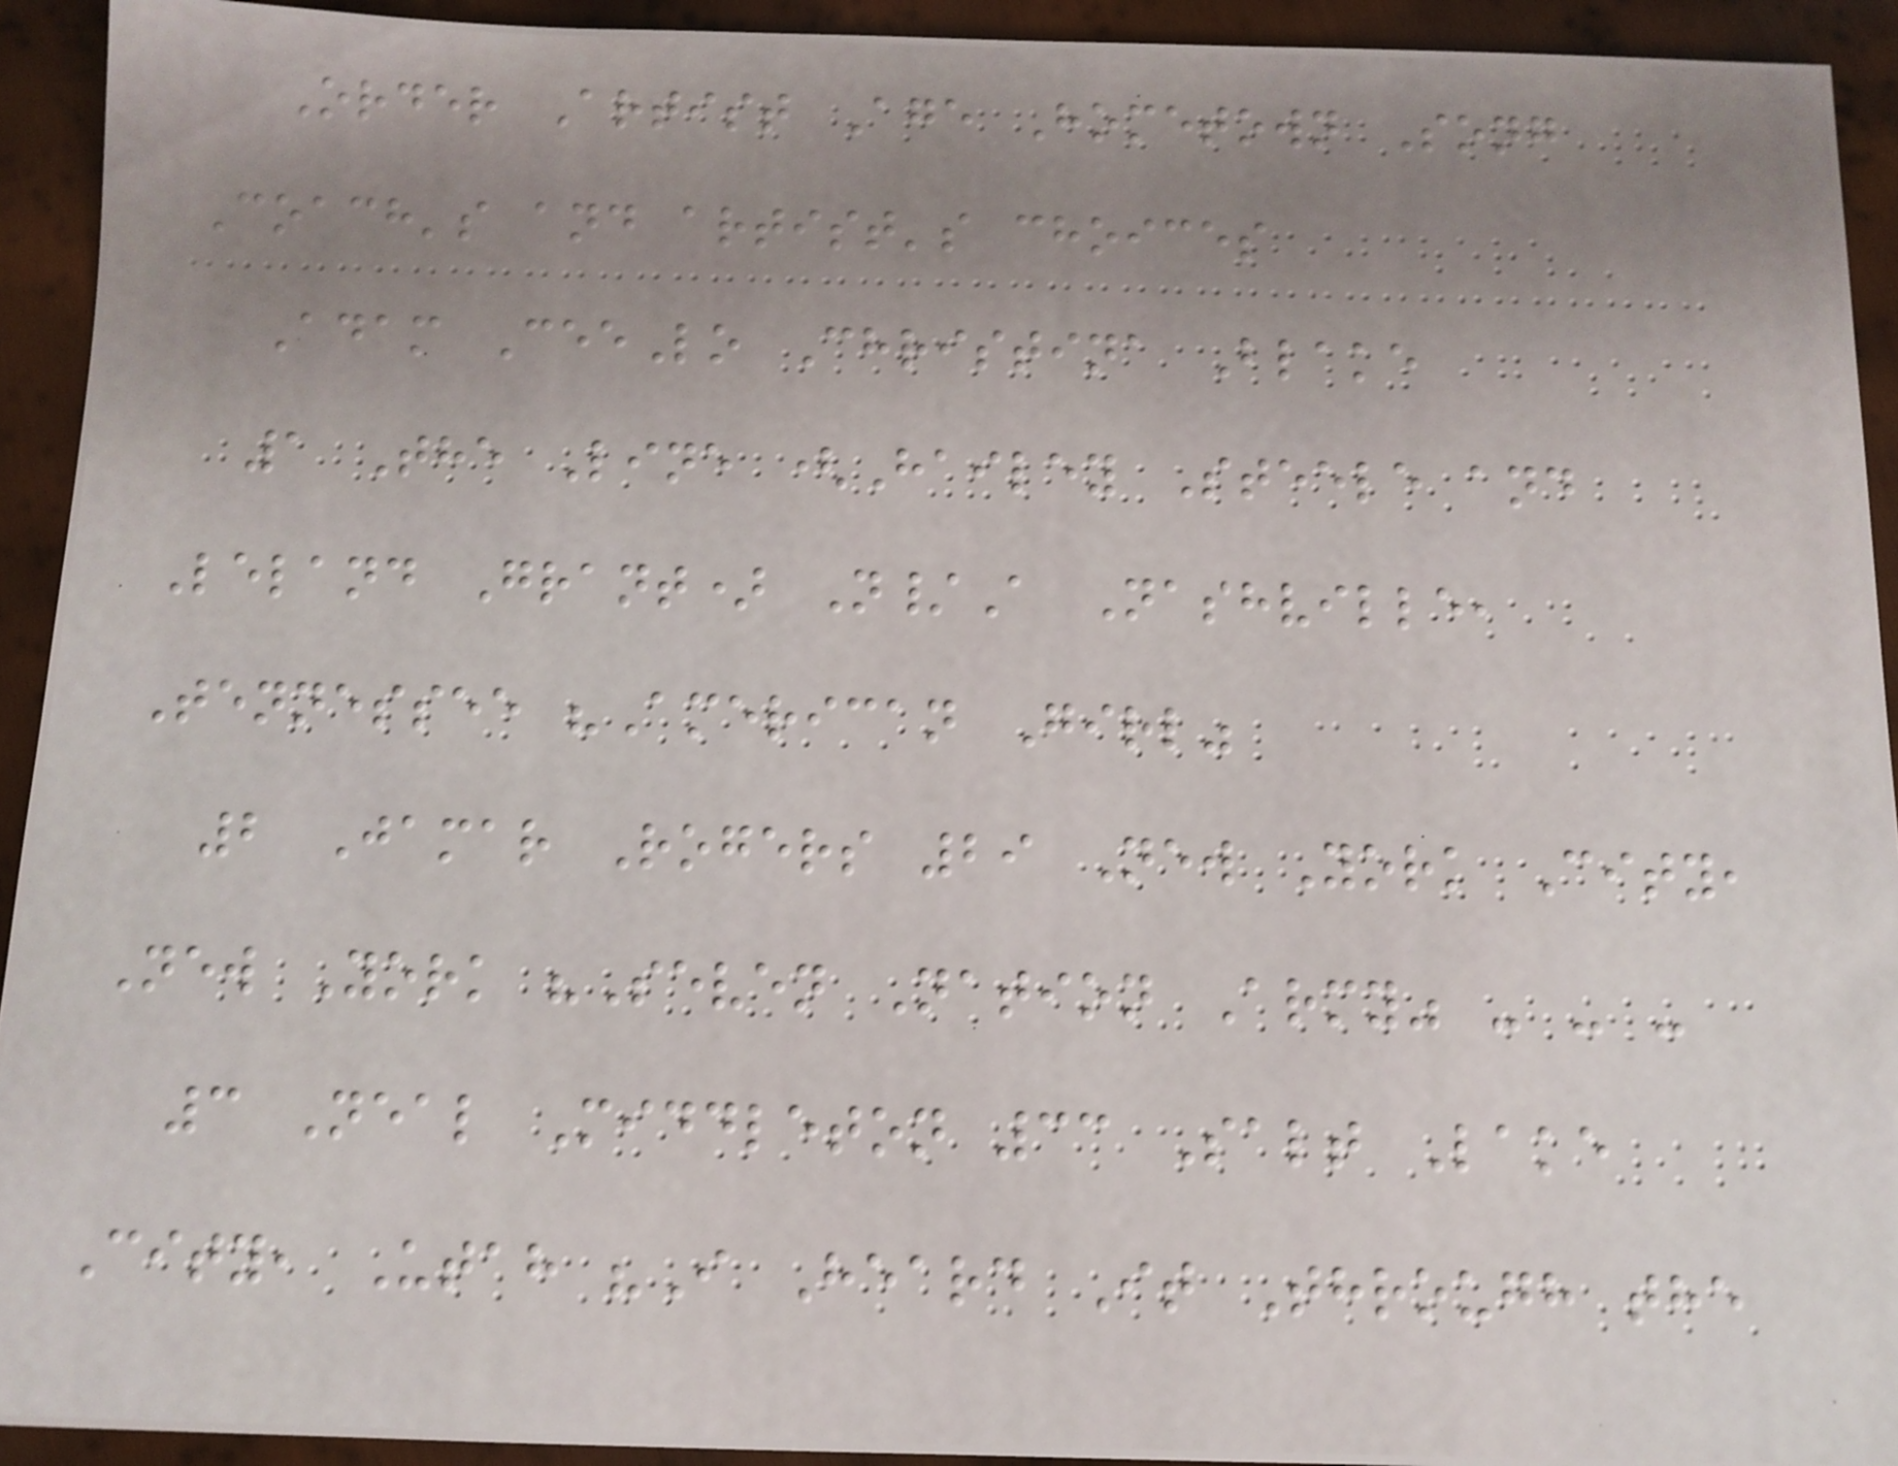Order Artist Age Hometown Song
Coach's and artist's choices
Adam CeeLo Christina Blake
1 The Line (Hailey Steele and
Leland Grant) N/A Nashville,
Tennessee "American Girl"
2 Jamar Rogers 29 New York City,
New York "Seven Nation Army" - - -
3 Neal Middleton 33 Salt Lake
City, Utah "I Heard It Through the
